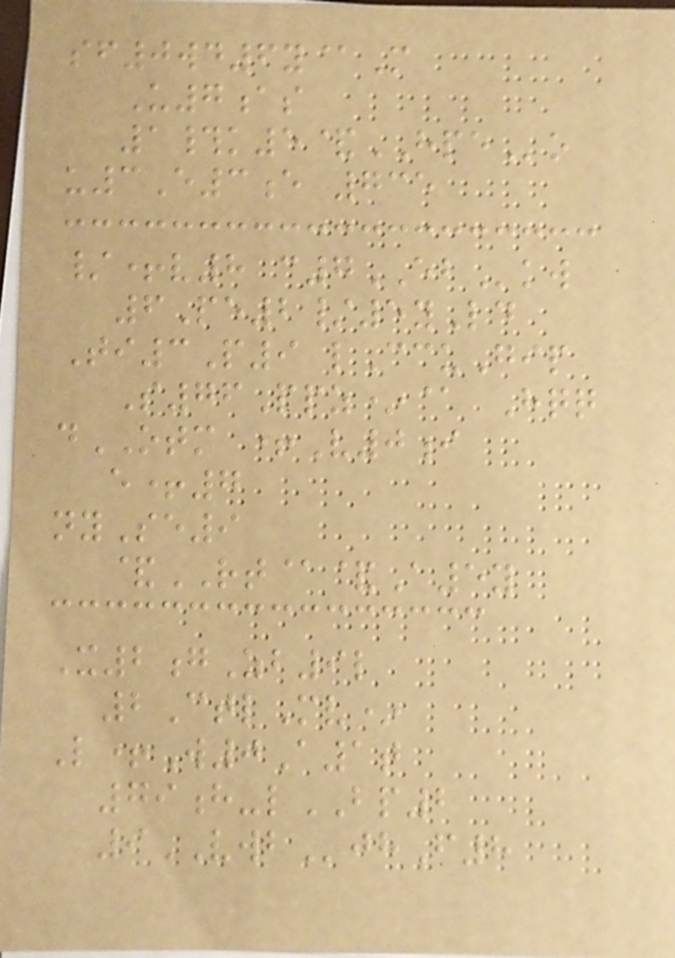sf0wd6y@M
U7as
1#k5&HPEo
u3E3e 735
/+v8 c7EBkw
6Pe2/5yLd
Ti3P9 lCcuGip
S76Ppz*@ Hqq
dOTM +V0i
e+7
nySe9
&RT@&A5y
X2gZb9l
2CtlMv*
L+W0A1t
79h-lBP2
9VWBjhF8
